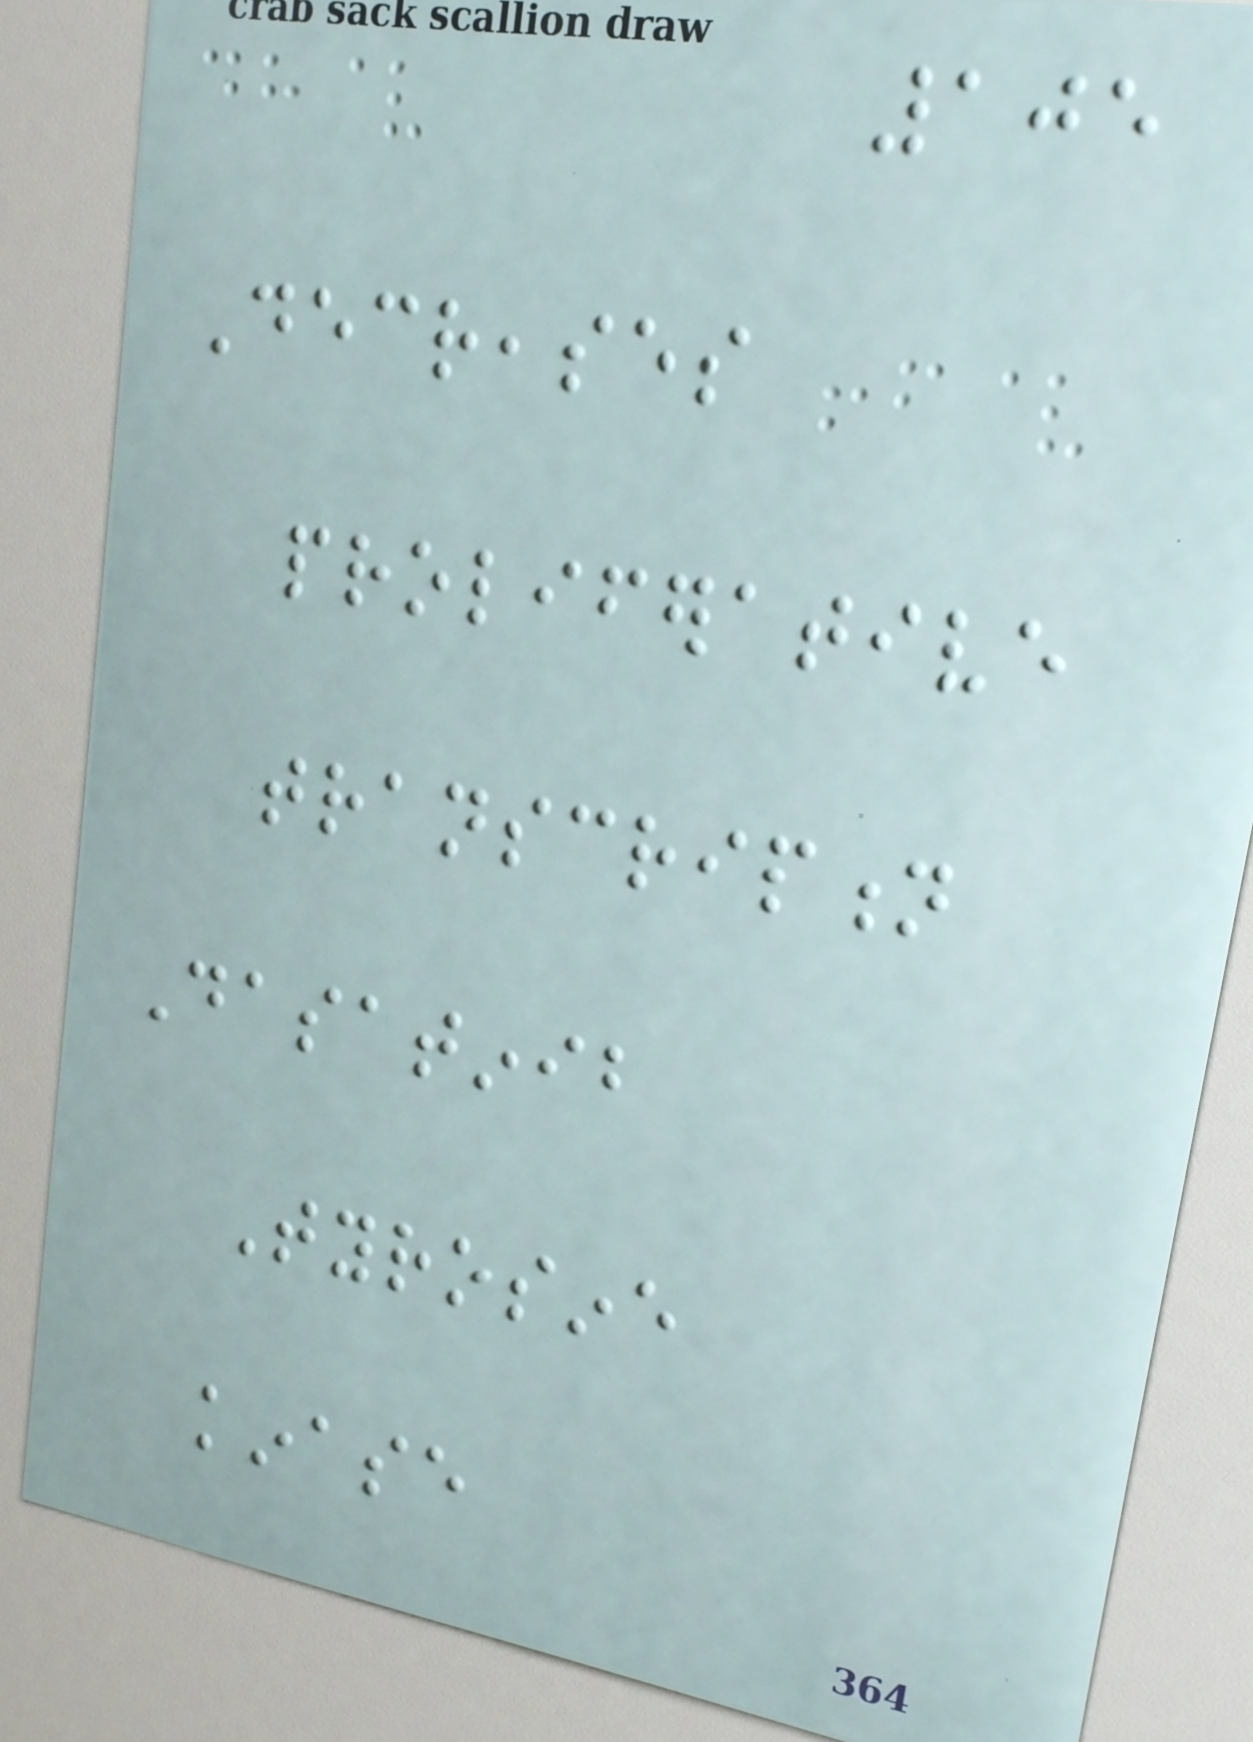105
Decreases
proliferative
transcription
Dasatinib
Tyrosine
kinase
